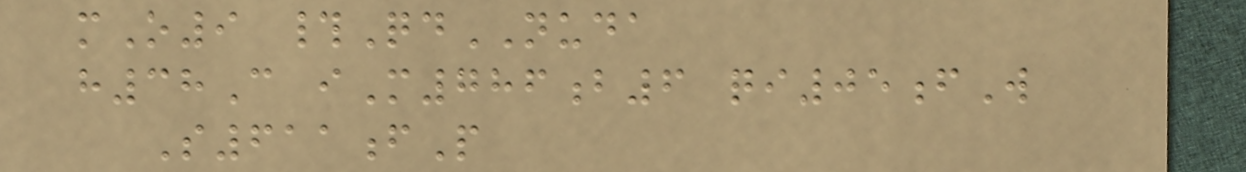mO9 #QdNUDA
h38C iM786b6 qi05fW
S611fP
